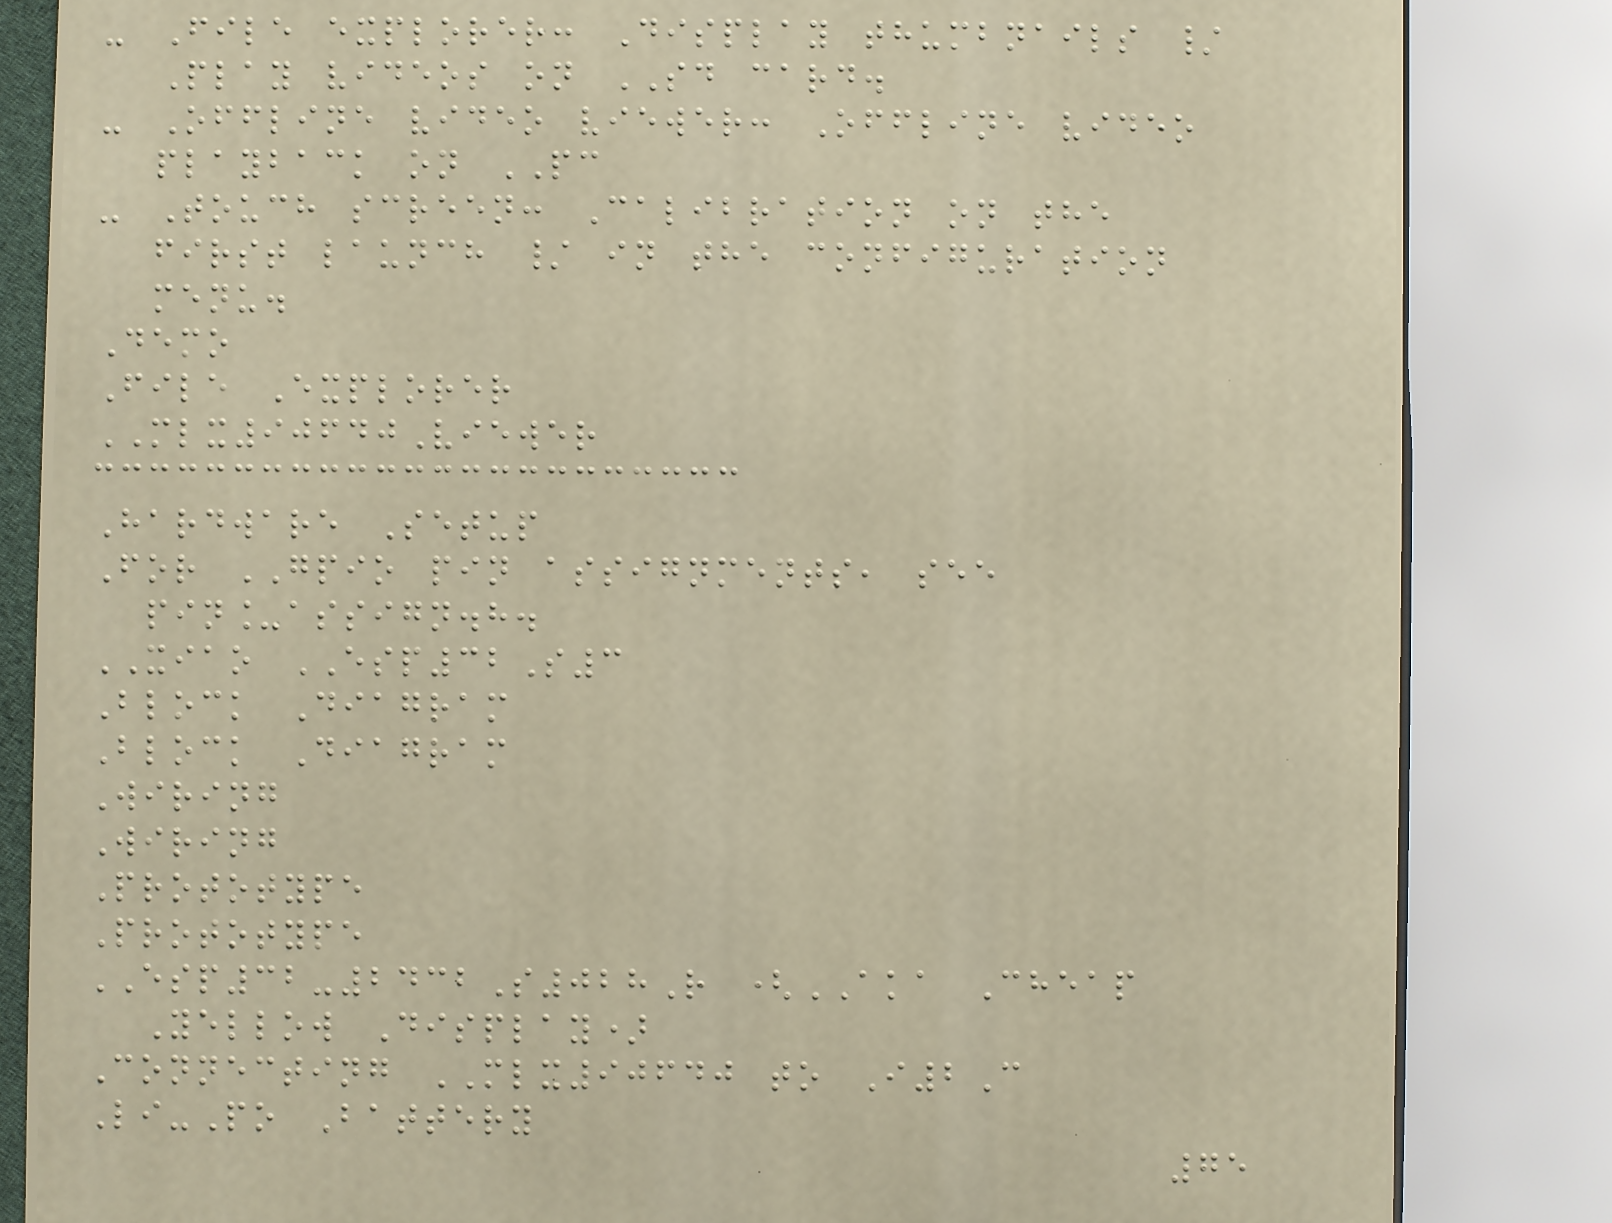- File explorer: Display thumbnails /
Play videos on SD card.
- Offline video viewer: Offline video
playback on PC
- Touch screen: Calibration on the
first launch / in the configuration
menu.
Demo
File Explorer
MLX90640Viewer
Hardware Setup
For GPIO pin assignments, see
pin_assign.h.
XIAO ESP32S3
Block Diagram
Block Diagram
Wiring
Wiring
Prototype
Prototype
ESP32-2432S028R (AKA Cheap
Yellow Display)
Connecting MLX90640 to I2C
Li-Po Battery
75
